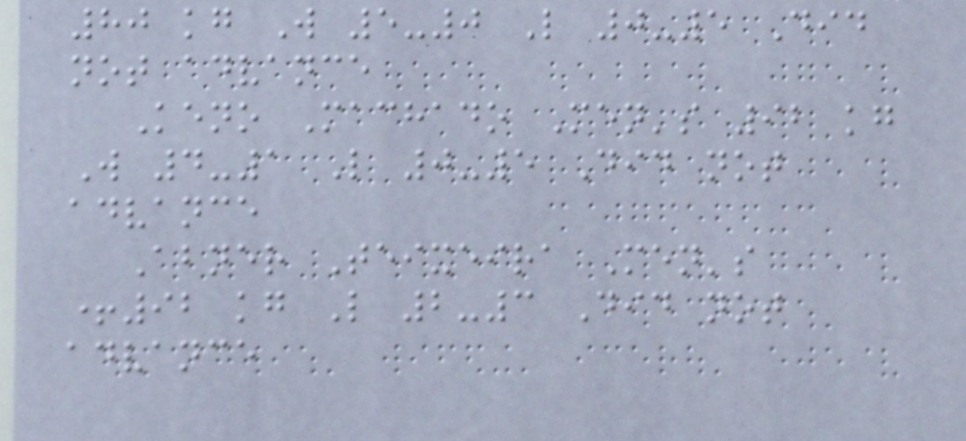80 kg W 5-0 L 0-5 Did
not advance
Keno Machado Men's 92 kg
W 4-1 L 0-5 Did not
advance
Abner Teixeira Men's
+92 kg L 2-3 Did not
advance
